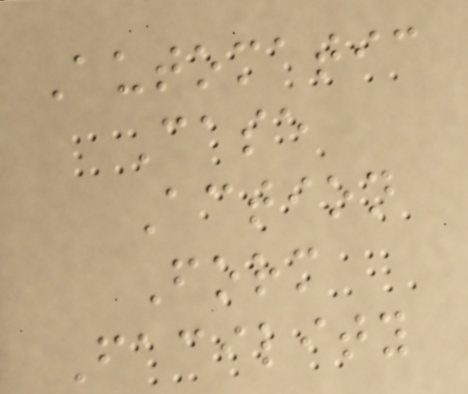Automatic
Case
Action
Form
Facility
